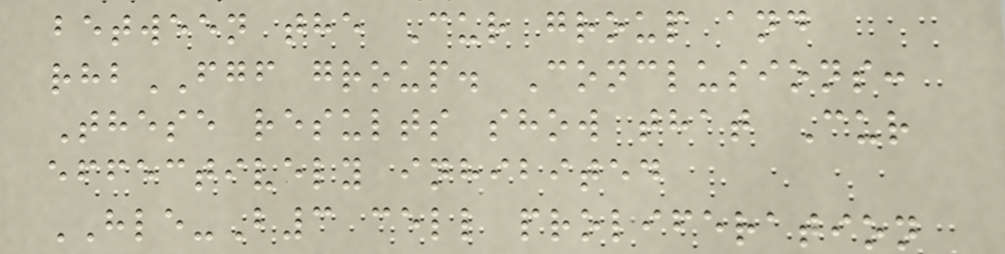between the Cur group and
rhbFGF group. Conclusions:
These results show that Cur
effectively inhibited
HLE-B3 cell proliferation
